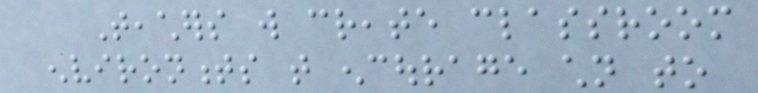Teachers will create classroom
environments that encourage children to
